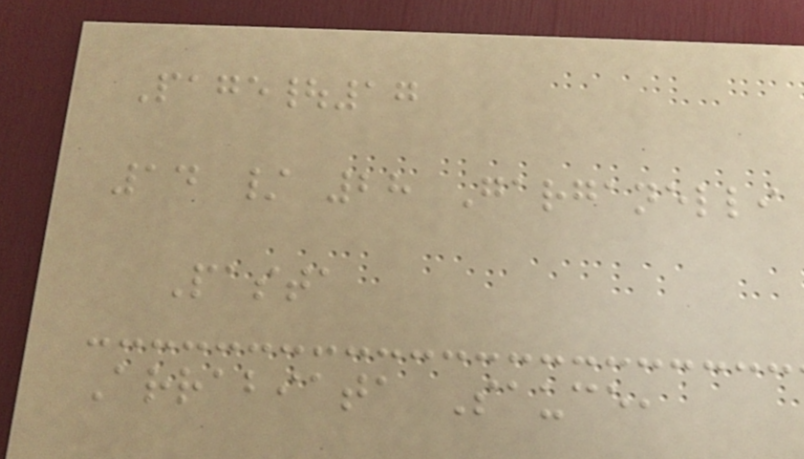Page|17
14 / 28 Garganelli
Pasta
Arrabiata Sauce,
